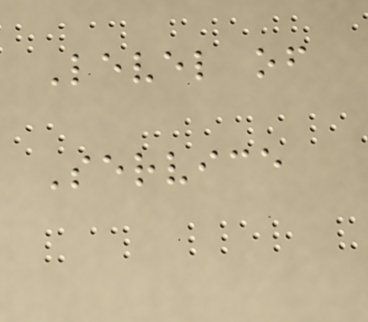Level of
Service
